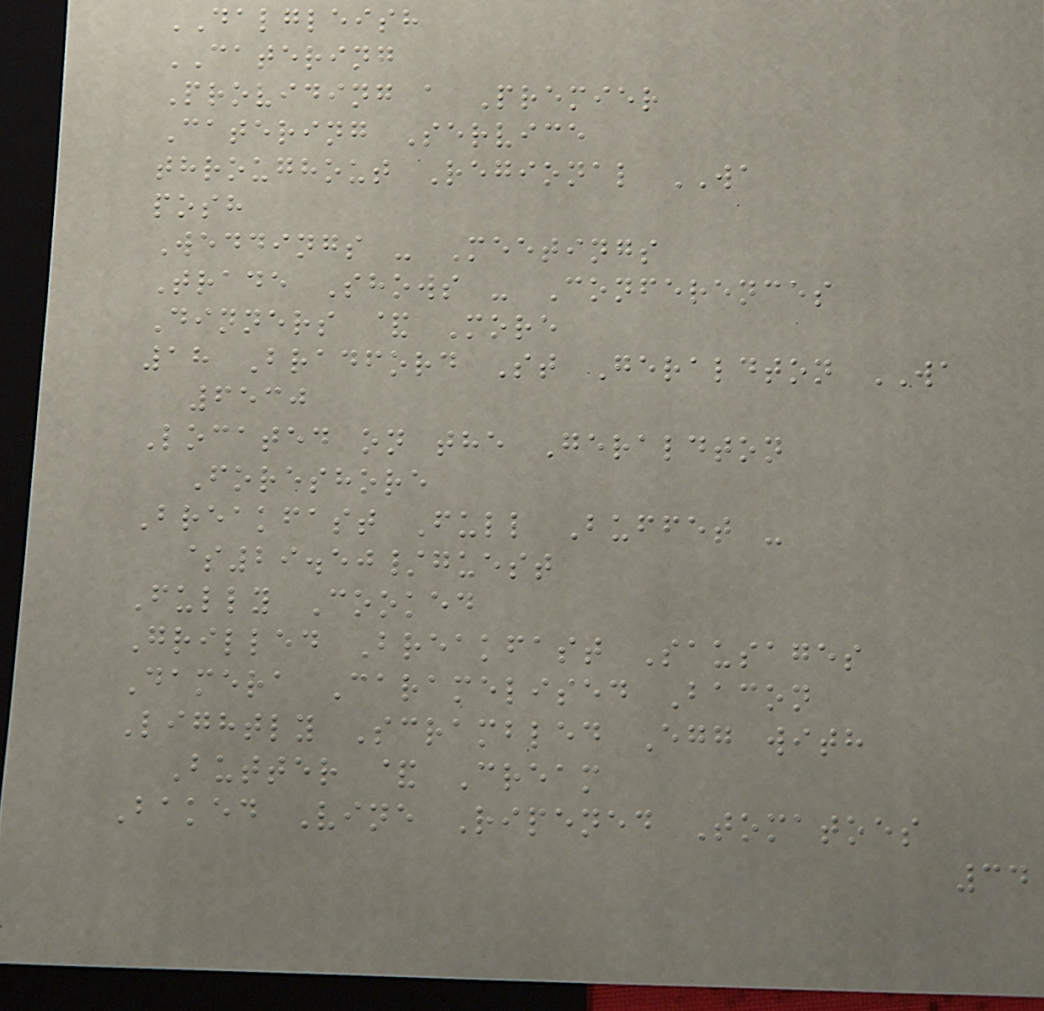DALGLEISH
CATERING
Providing a Premier
Catering Service
throughout Regional WA
posh
Weddings - Meetings
Trade Shows - Conferences
Dinners & More
18 Bradford St Geraldton WA
6530
Located on the Geraldton
Foreshore
Breakfast Full Buffet -
$29.50/guest
Fully Cooked
Grilled Breakfast Sausages
Damera Caramelised Bacon
Lightly Scrambled Egg with
Butter & Cream
Baked Vine Ripened Tomatoes
34
